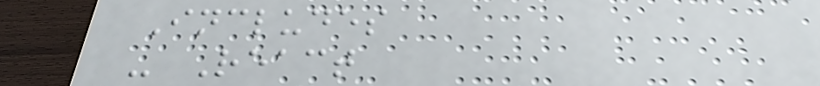Includes
- React
